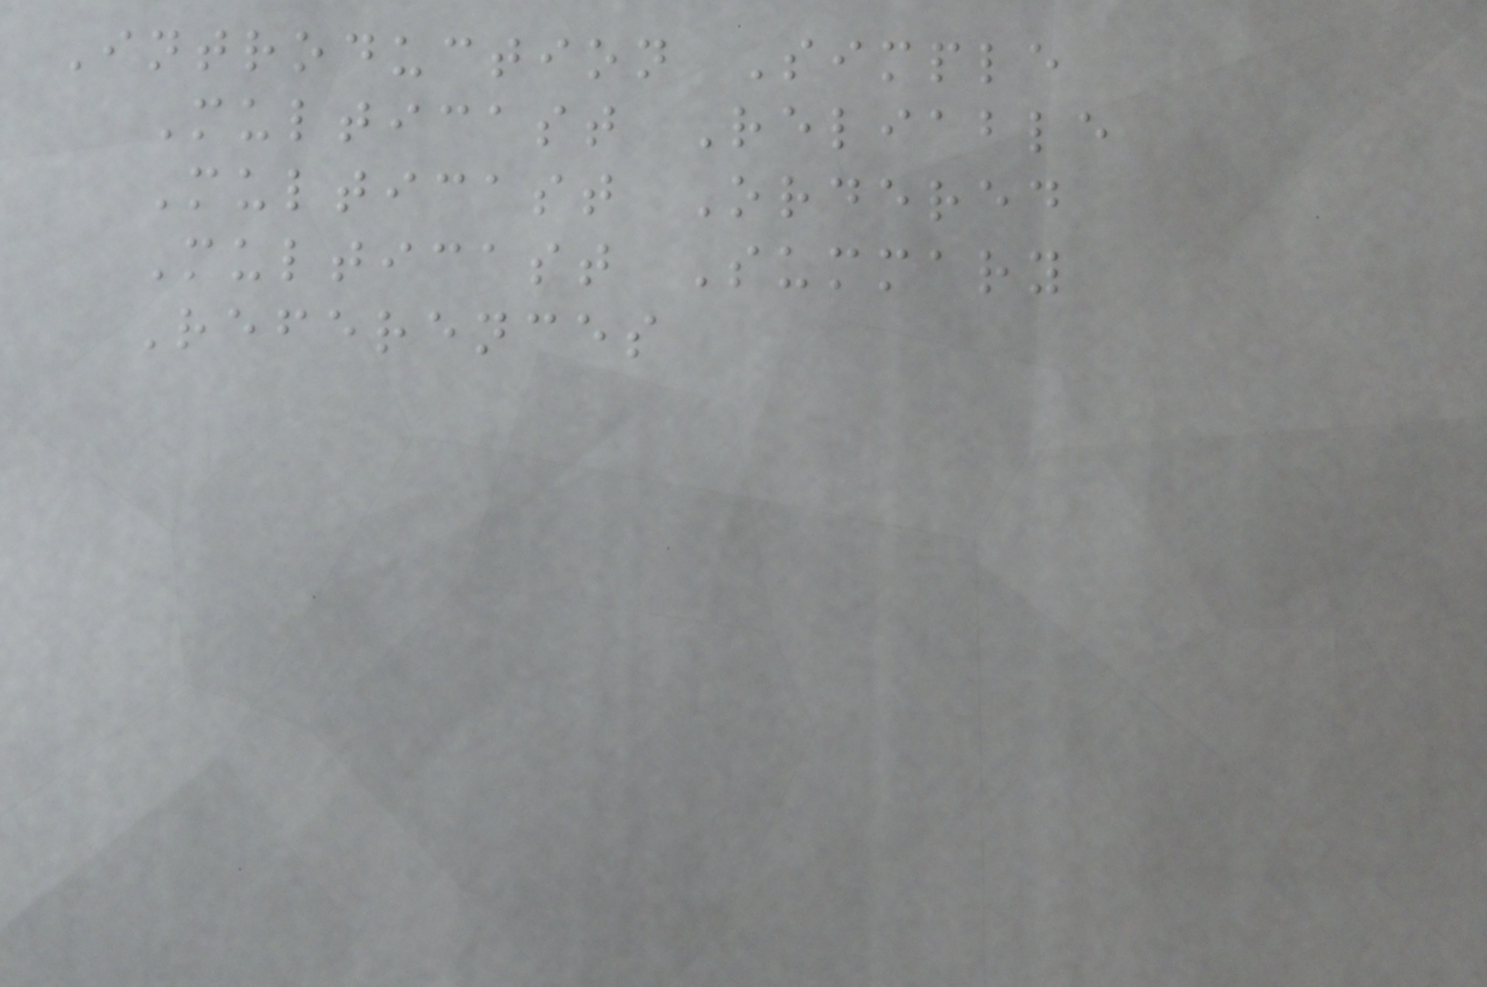Introduction Simple
Multicast Reliable
Multicast Ordered
Multicast Summary
References
